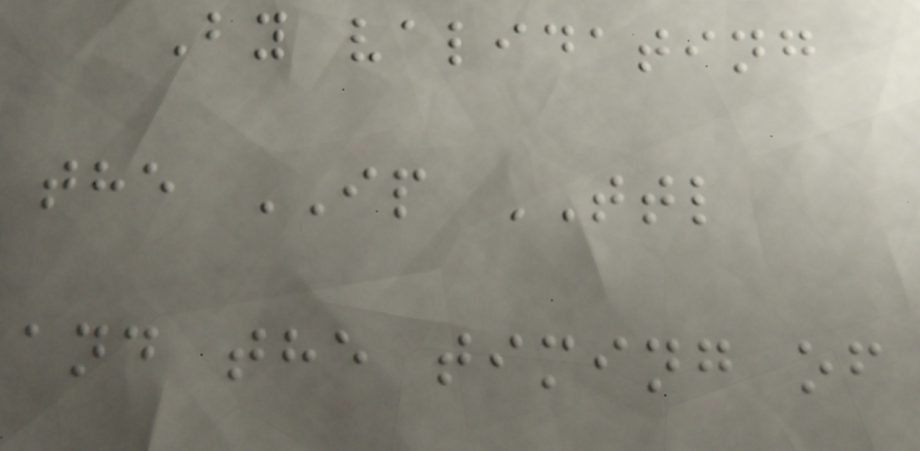By validating
the IP TTL
and the timing of
